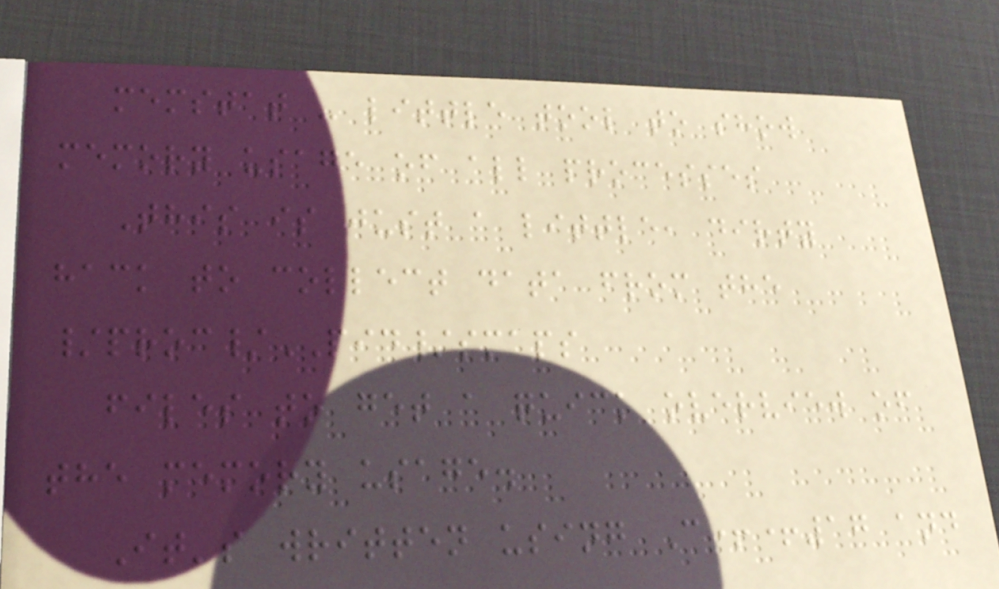memstat - little tool to show
memory usage of all processes
This is just a little, dirty
hack to collect data from the
/proc/PID/smaps
files to get a quick overview of
the memory usage.
It's written using C++17 and
